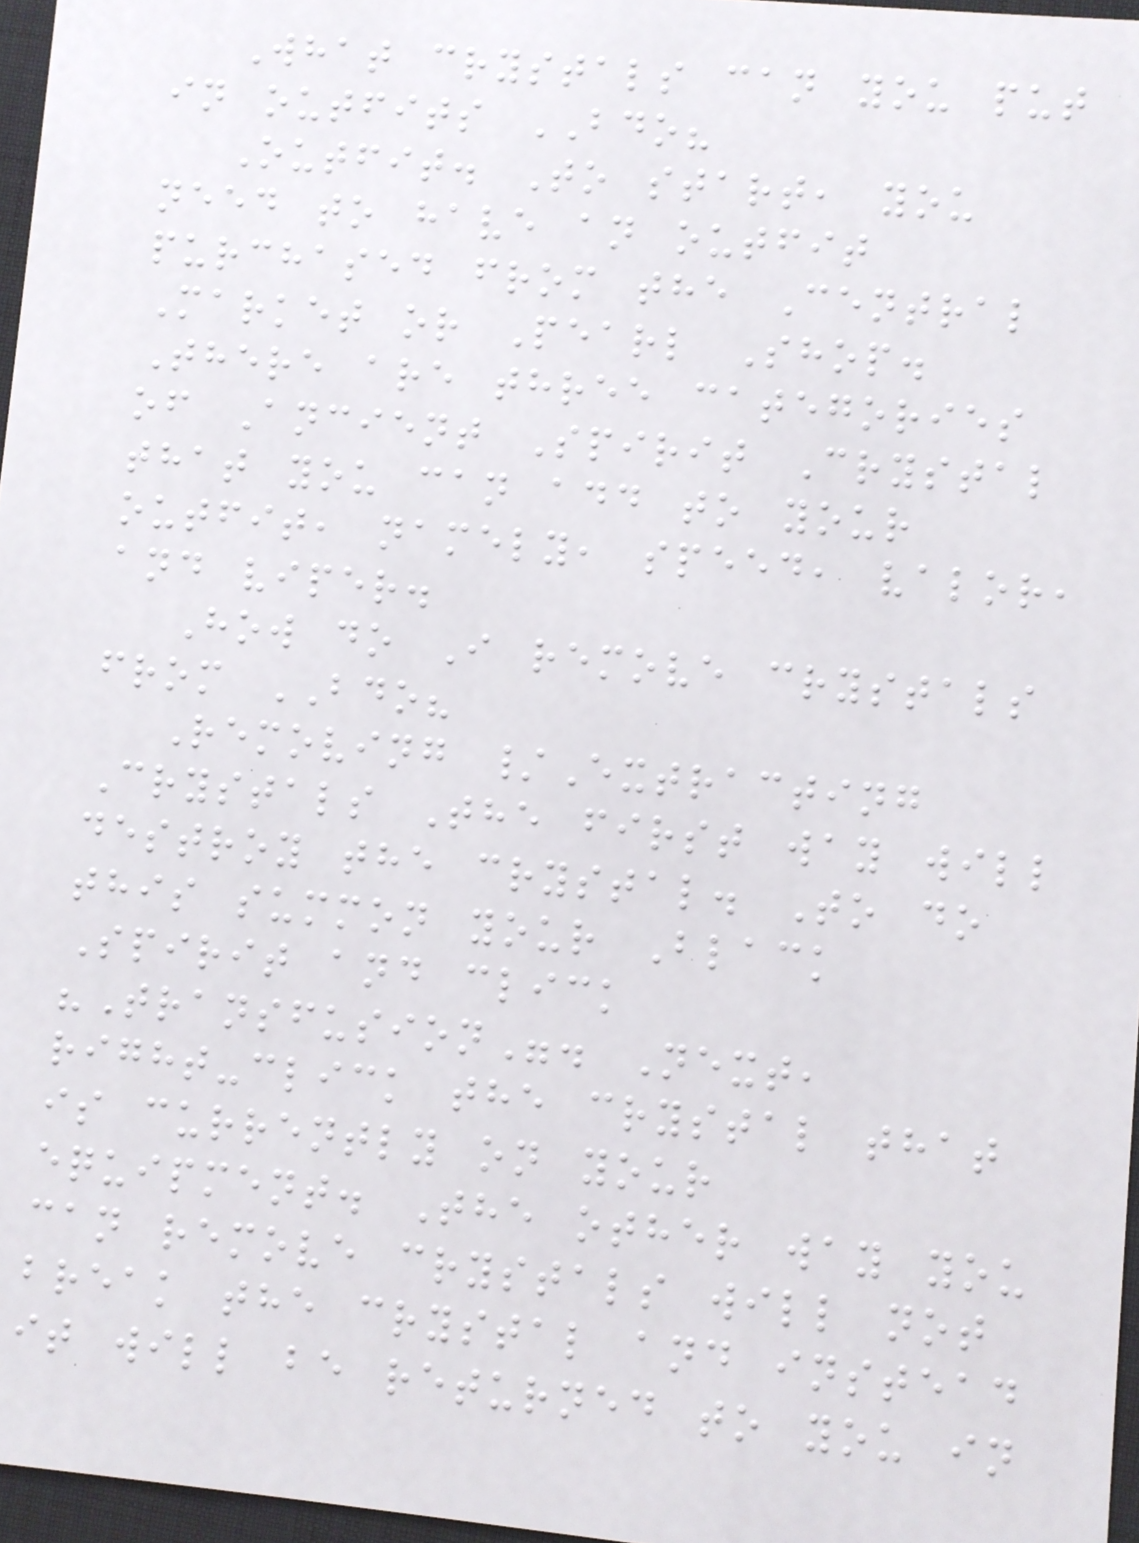What crystals can you put
in outfits BDO?
Outfit. To start, you
need to have an outfit
purchased from the Central
Market or Pearl Shop.
There are three categories
of Ancient Spirit Crystal
that you can add to your
outfit, namely, speed, valor,
and viper.
How do I remove crystals
from BDO?
Removing /Extracting
Crystals The first way will
destroy the crystal. To do
this summon your Black
Spirit and click
"Transfusion". Next,
right-click the crystal that
is currently on your
equipment. The other way you
can remove crystals will not
break the crystal and instead
it will be returned to you in
